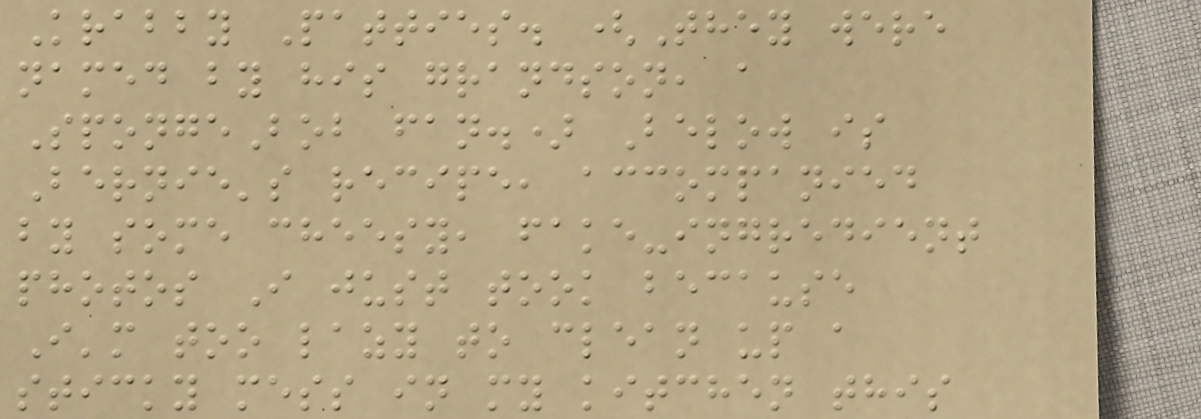Krabby Patties. (They were
named by his grandson, a
SpongeBob fan.) Below is
Bernie's recipe, accompanied
by some cheesy, fake-ingredient
photos I just took because
I'm too lazy to clean up a
sticky mess in my kitchen this
